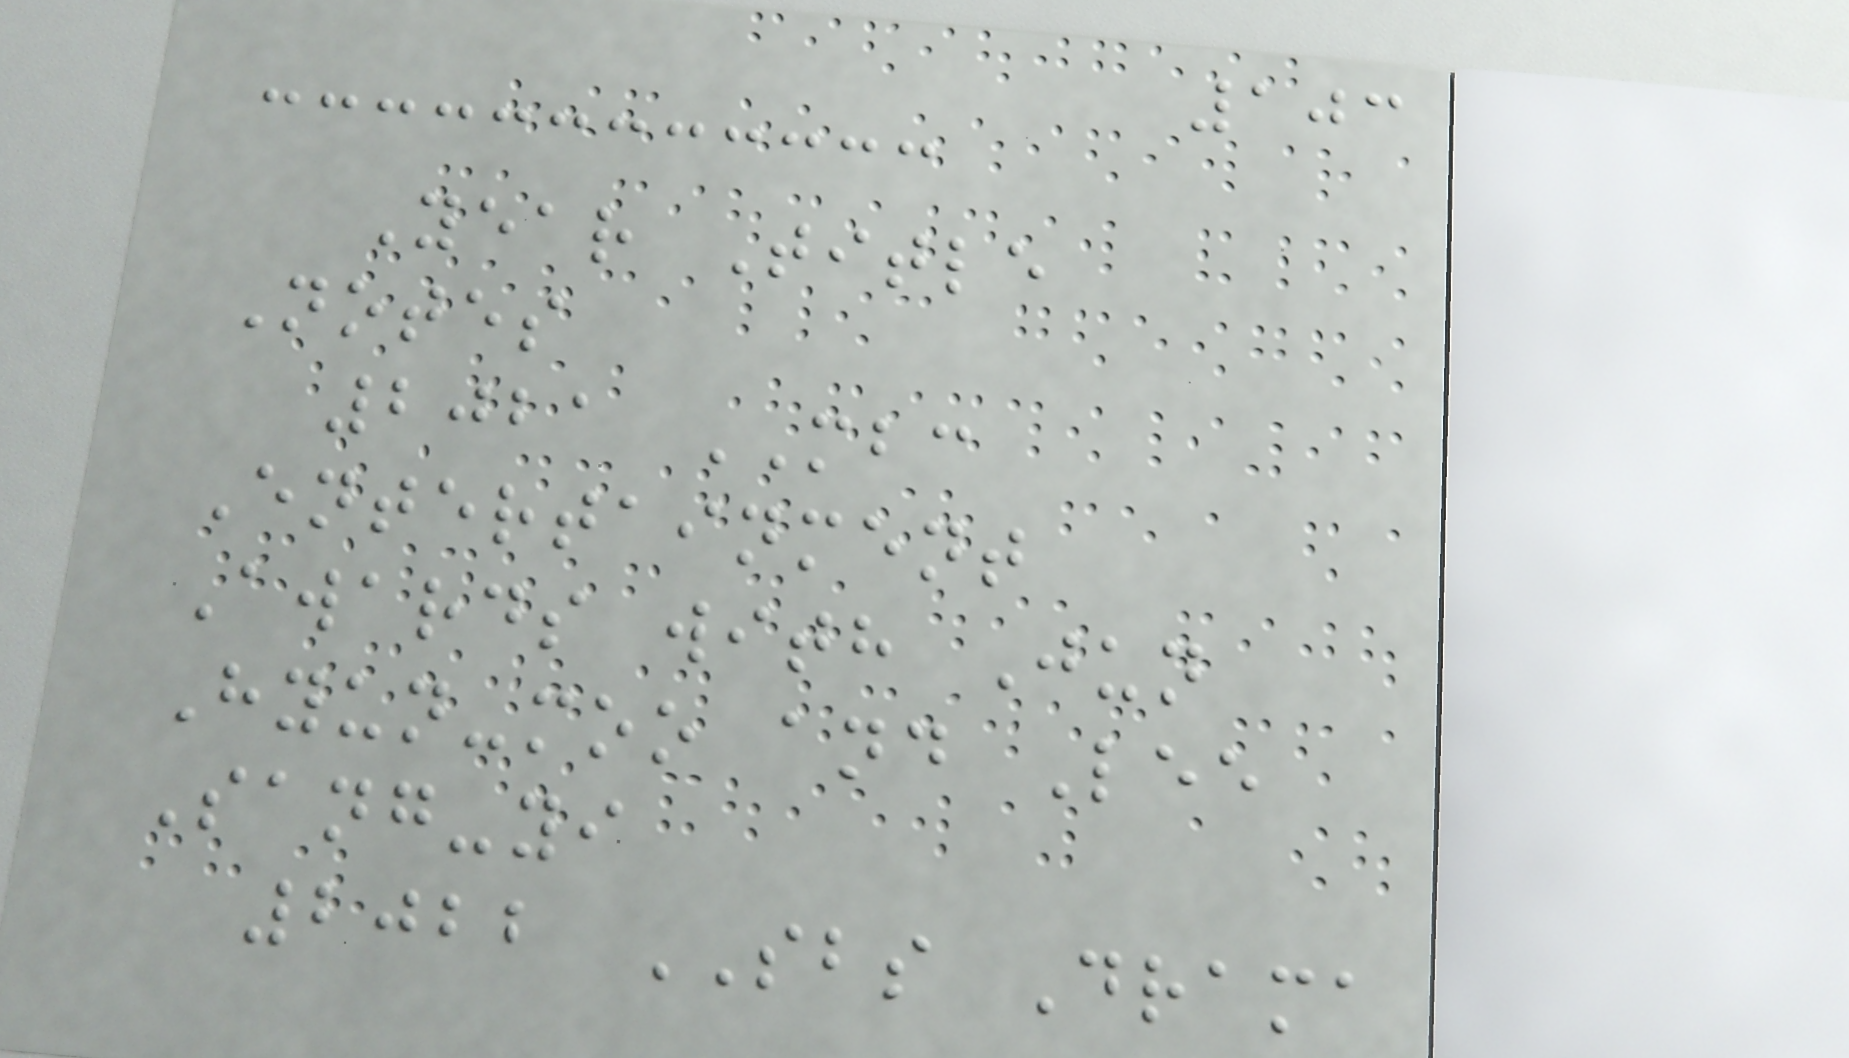103
Year Title
Notes
2021 MBC
Entertainment
Awards with Jun
Hyun-moo and Lee
Sang-yi
2022 SBS Drama
